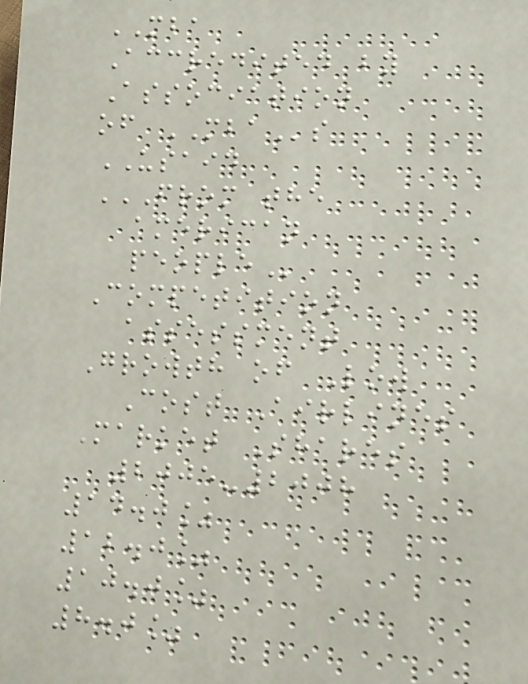MBA
Accredited by
Association
of MBAs
USAID
FROM THE
AMERICAN
PEOPLE
Competition
assessment
Growth of Low
Cost Airlines
Market Shares
2005-2008
14.0%
12.0%
10.0%
8.0%
